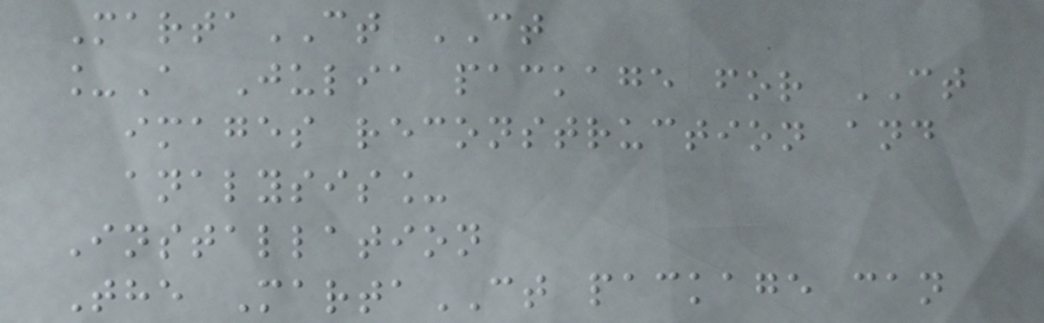MartaCT CT
_A Julia package for CT
images reconstruction and
analysis_
Installation
The MartaCT package can
